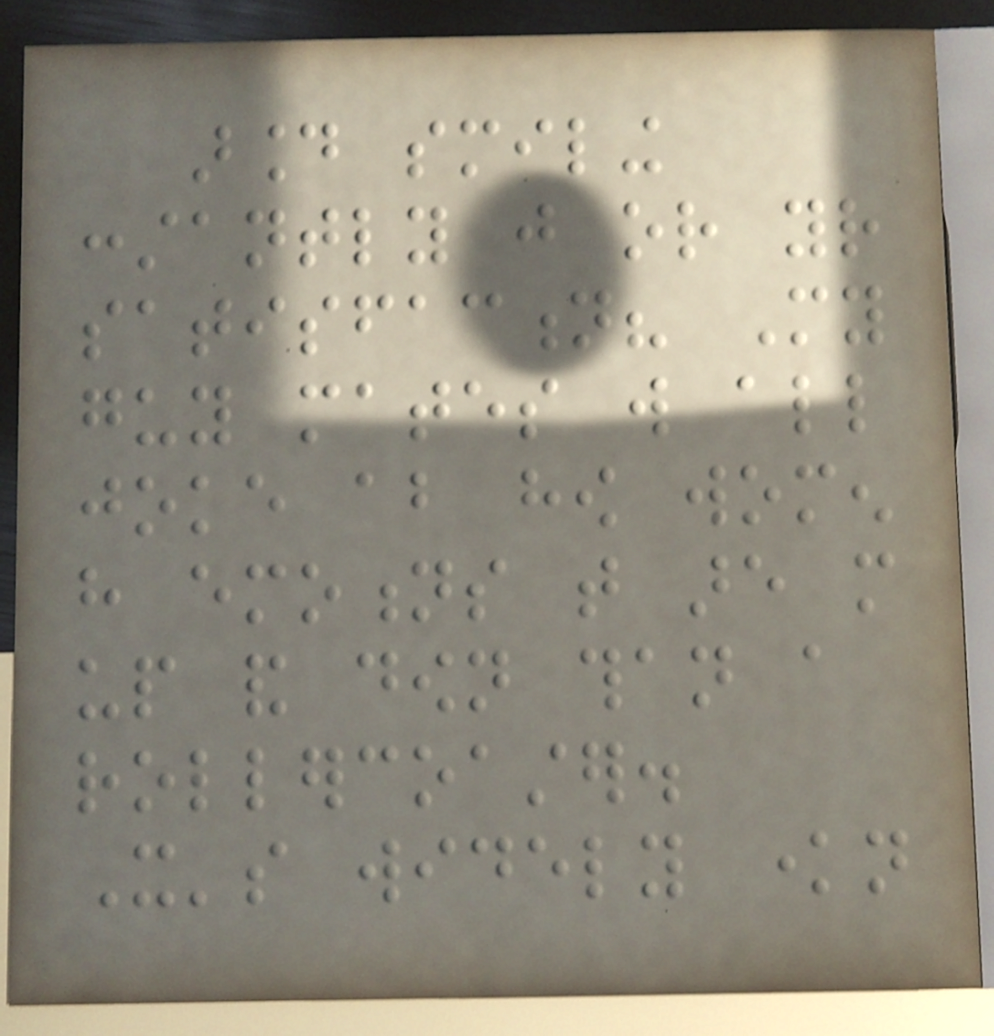around smiling
constantly just or your
satisfaction? My
guy mates will all
joke about how women
have emotions that are more
up and down than a
rollercoaster.
It's widely known
